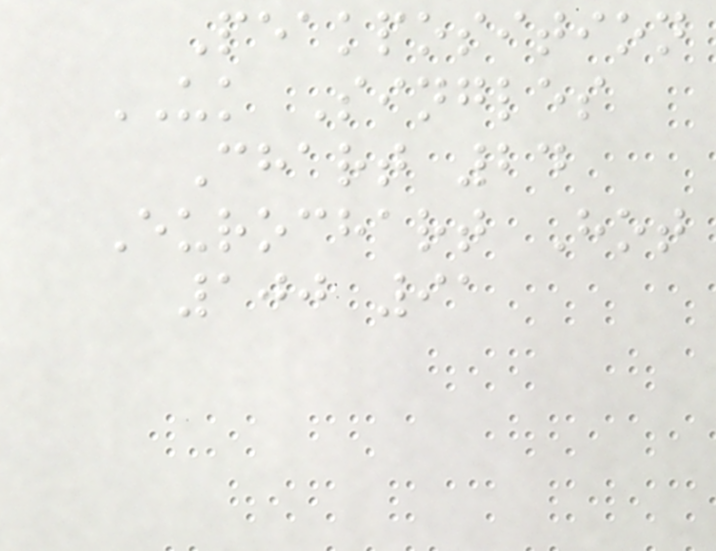Peakposition
UK Singles
Chart 24
Eurochart Hot
100 91
